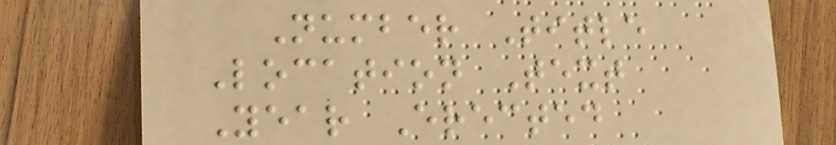Number Title
Location Text
Year Erected
